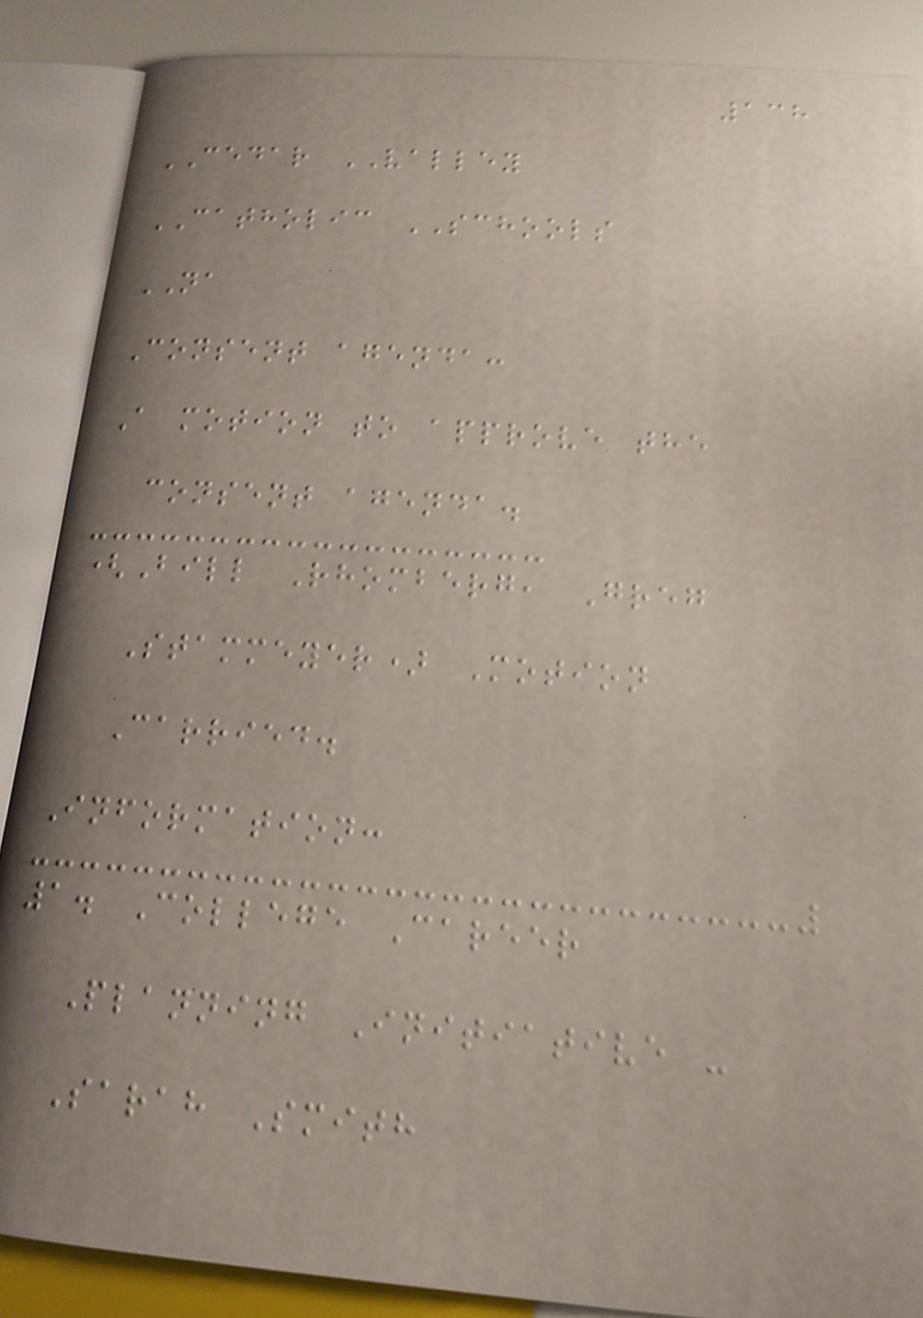138
CEDAR VALLEY
CATHOLIC SCHOOLS
NA
Consent agenda:
A motion to approve the
consent agenda.
(Bill Rhomberg, Greg
Stammeyer) Motion
Carried.
Information:
1. College Career
Planning Initiative -
Sarah Smith
